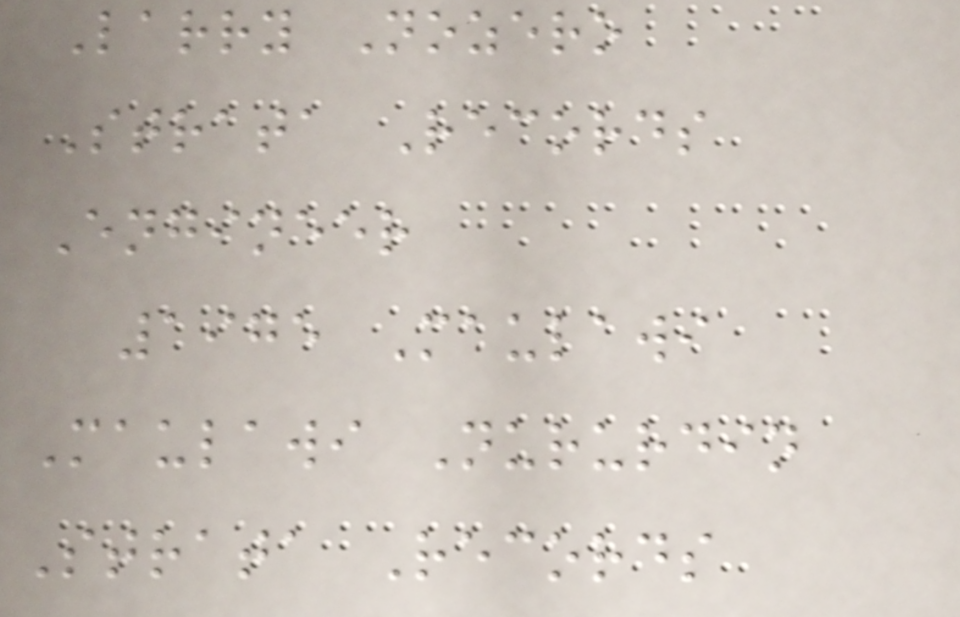Larry Nozero
Strata Records
Engineer
1975 Maulawi
Maulawi Nururdin
Strata Records
